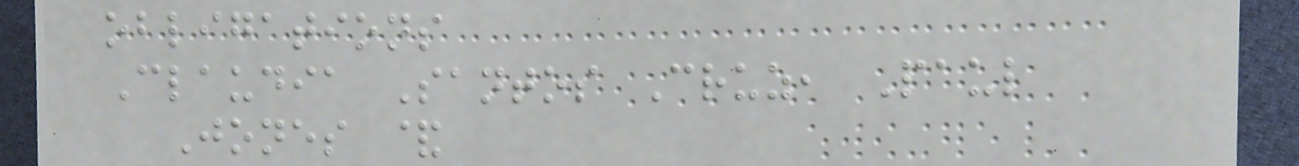obligations
Claudia Santos Cruz, Paul
Jones &
